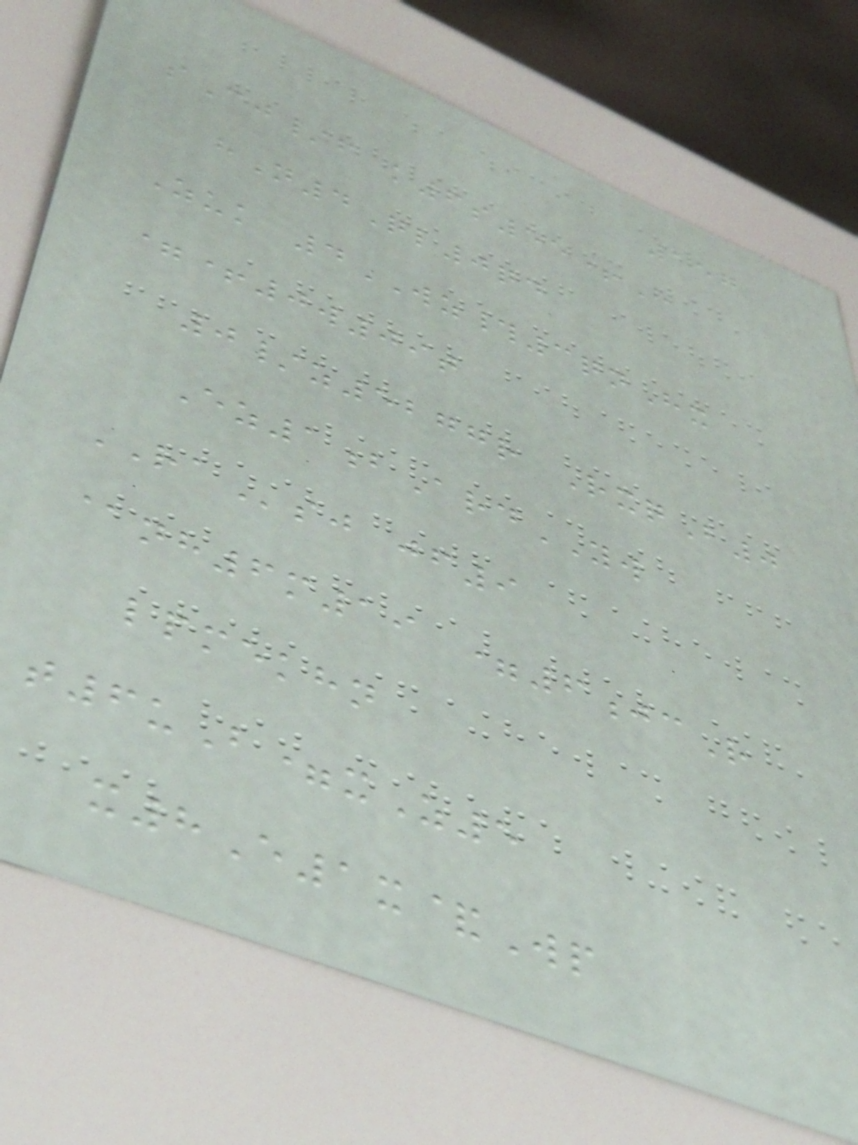157
sCj/f k6s55+H
hN4Ql0qd
Zuk 4WZ#3qnHx
=+0w09t
0/z5277r RxqB0
Ez1bArdYW
RAsj jf9
@nh6m19 =6jcR
lpmekhn
t6uB=xZ5
x8E1x&Wp
